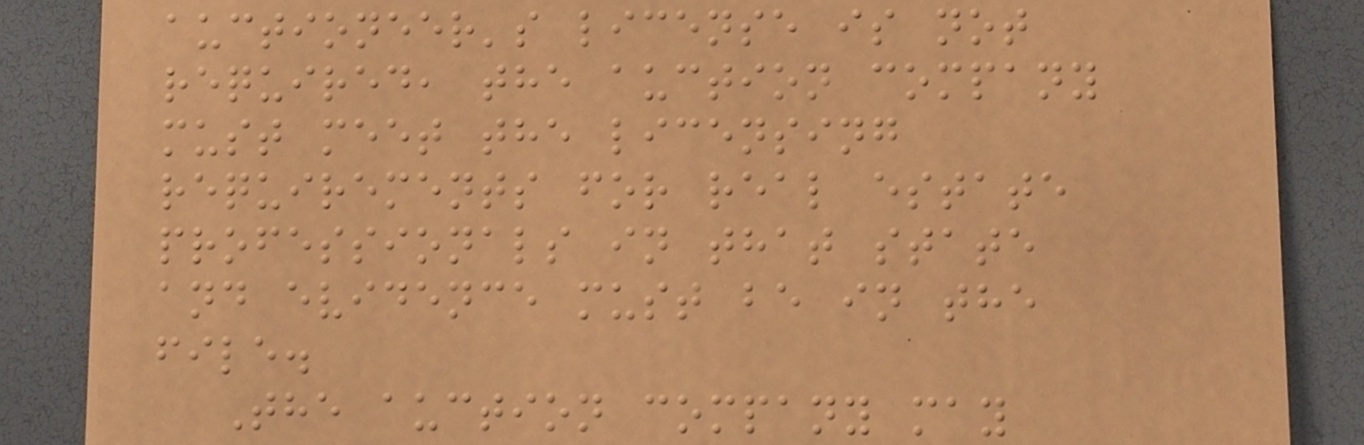auctioneer's license is not
required, the auction company
must meet the licensing
requirements for real estate
professionals in that state
and evidence must be in the
file.
The auction company may
